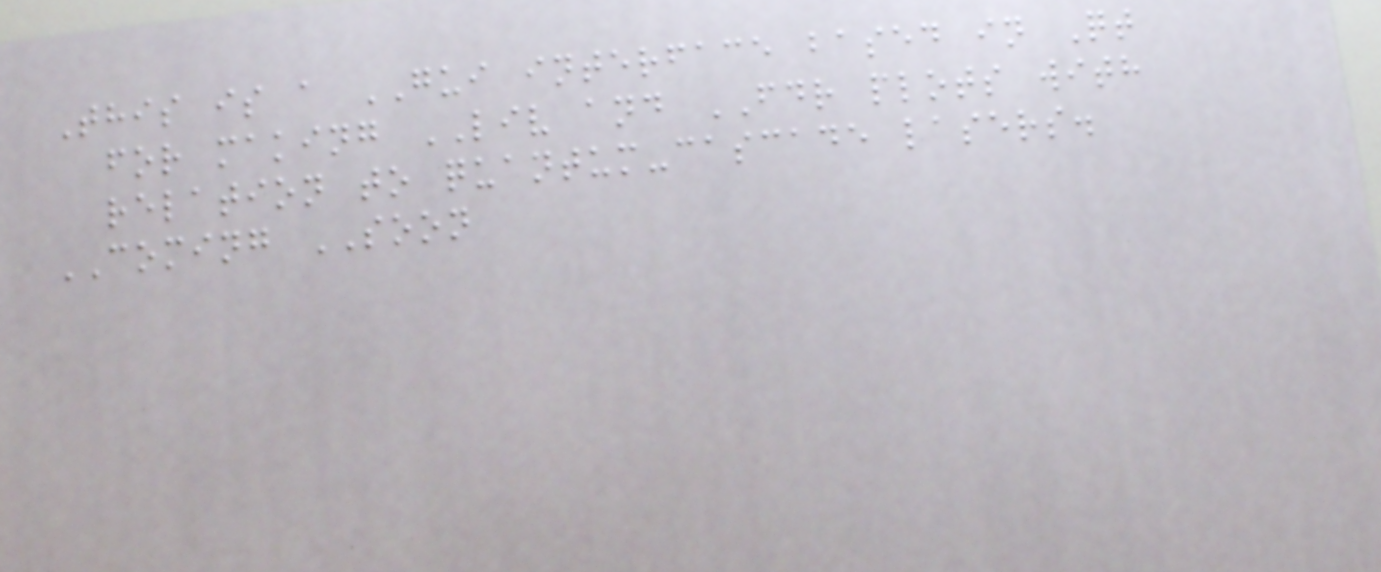This is a GUI interface based in Qt
for making LIV and FDR plots with
relation to quantum-cascade lasers.
COMING SOON
